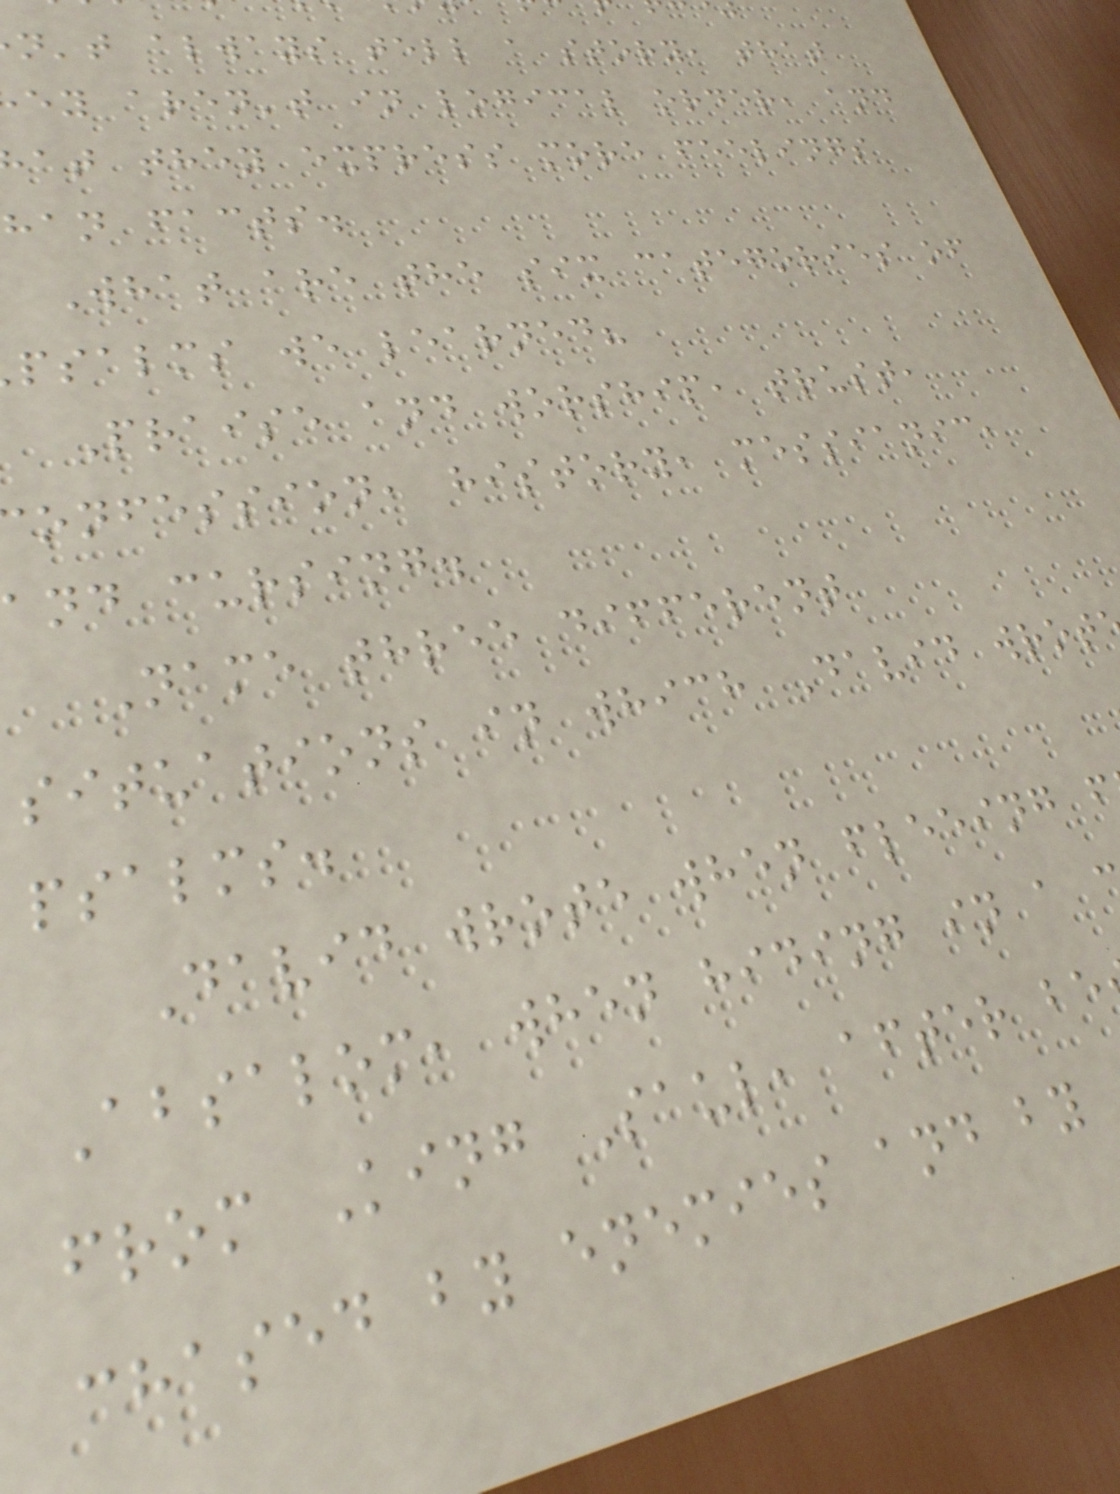n't always tell a story, that
ey aren't in logical order, and
at they express more feelings
han facts.
What are the six categories of
psalms we learned?
Praise and worship, trust,
onfession, history, messianic,
and cursing.
Name three different
situations in which David wrot
psalms.
David wrote when fleeing f
Absalom, when hiding in a
from King Saul, after be
chased by enemies and by
